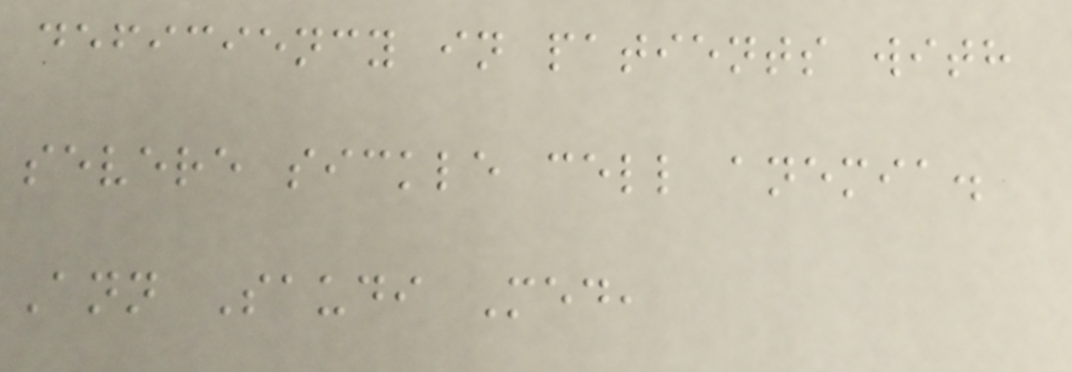deficiency in patients with
severe sickle cell anemia.
Ann Saudi Med,
